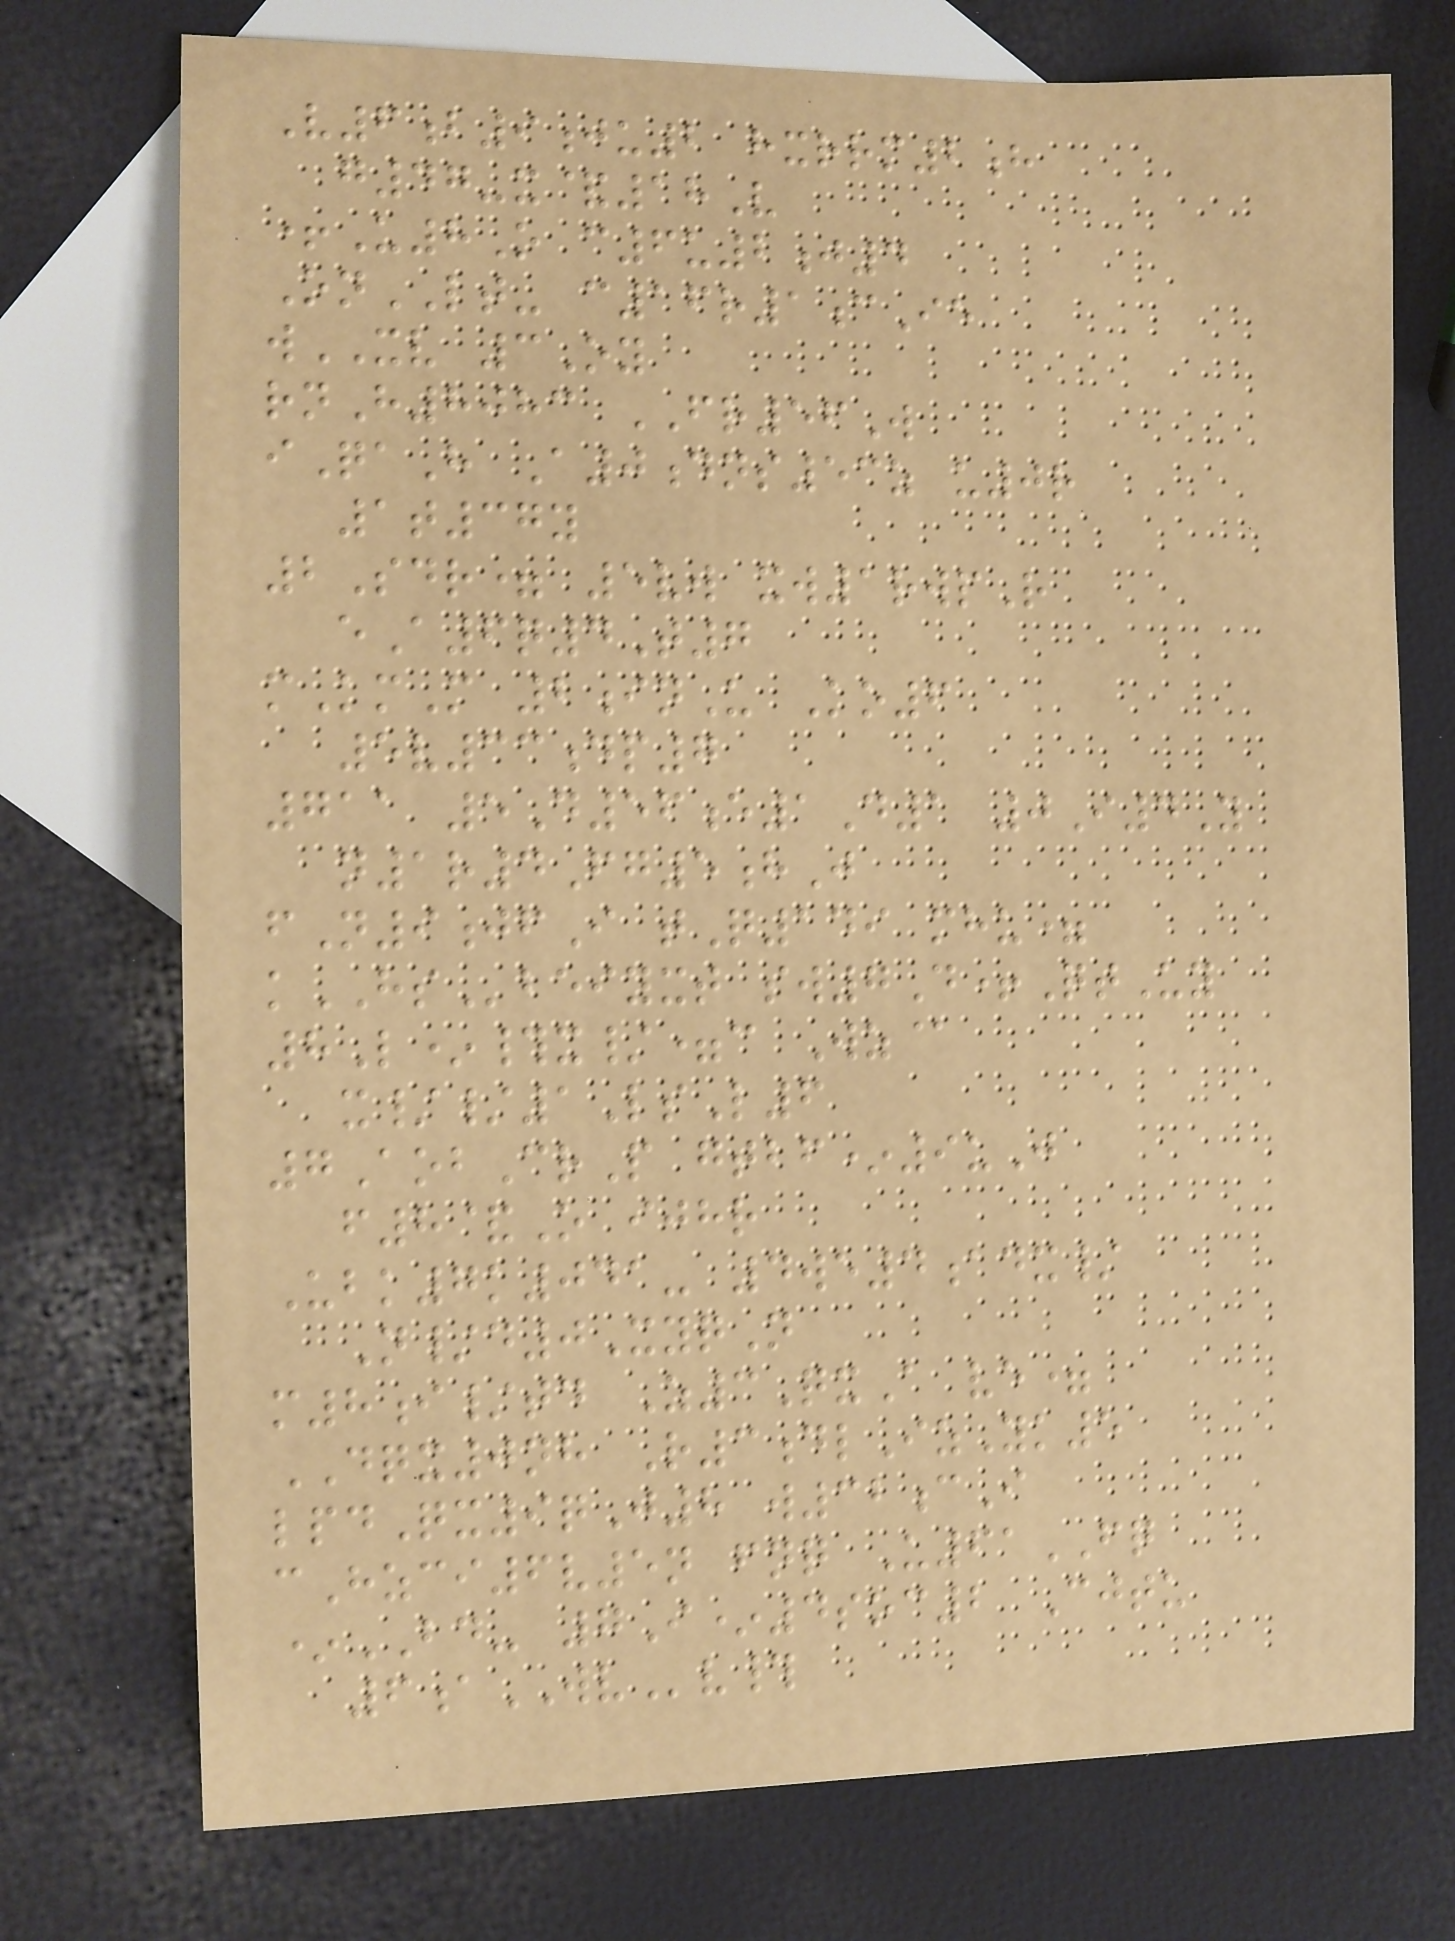V6b9ju2 hxrrm2h
g47-x&18V
+U8O c6u2j4
OnLT- c16r1cIe
wXV 3Oy
rnH8083 FR56W
iQaH A0dns53z u0r
1t37y
2Sdr= 5vw xw1rwpR
eA6q4T7
mKmM 2inU Ko6
5v33dp7
711 5D56e1D1 0I4Y
n1r4Fg5hJ
fN9jfI tQ149 mhu=
kHSbeiyxt sw7D+QtUy
8L*#x/=c Wz@
x//1LsL6
7AobCrP gtbf*9uJ
f8&O ijhr
Ubk7k041- 4we4adx/
N/d0XyqN
m8i/td Z3QxA ve=
DQX0nh R3dlIzYk5
lpdQx9qJ8 w32cI
cHzci6v5n fnq U61FQ
*BD- 7I*4soc2 Cjtu
6aWVv#
